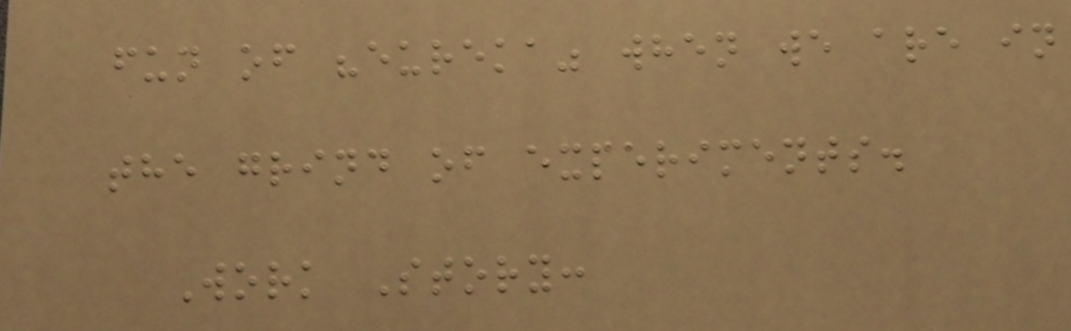fun of "eureka" when we are in
the grind of experiments.
Work Story:
